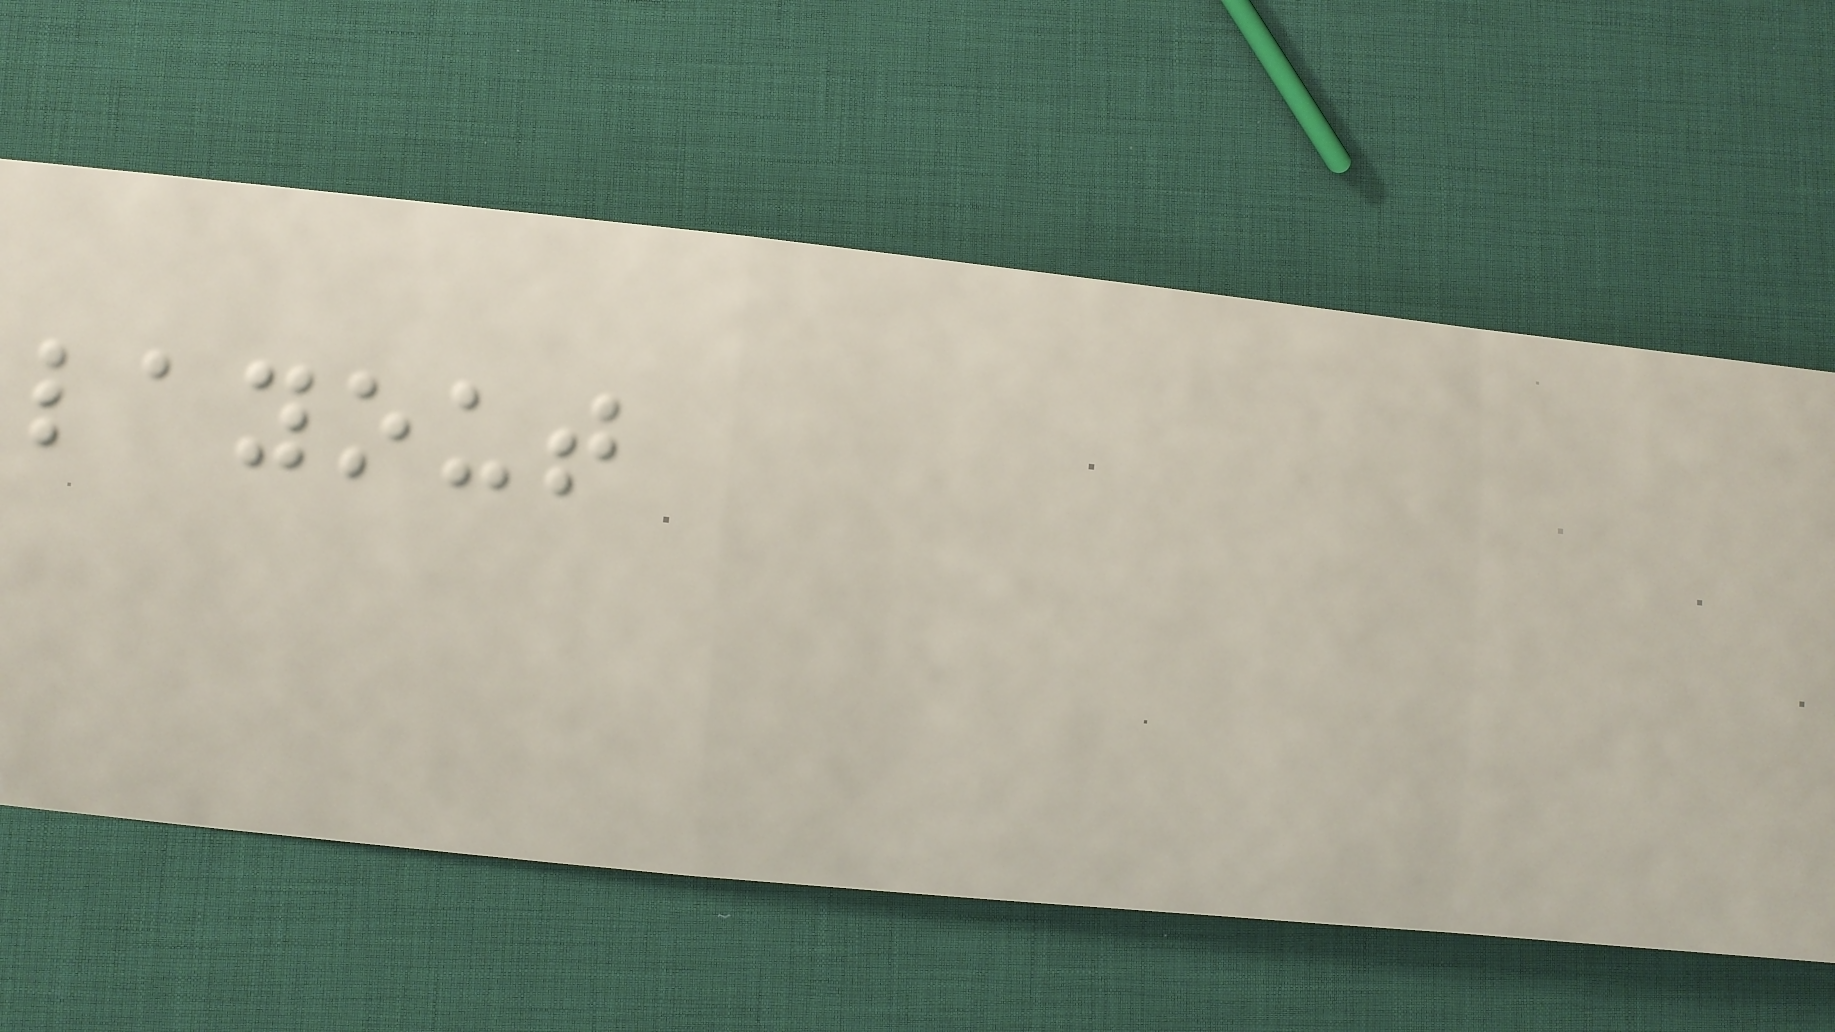layout
